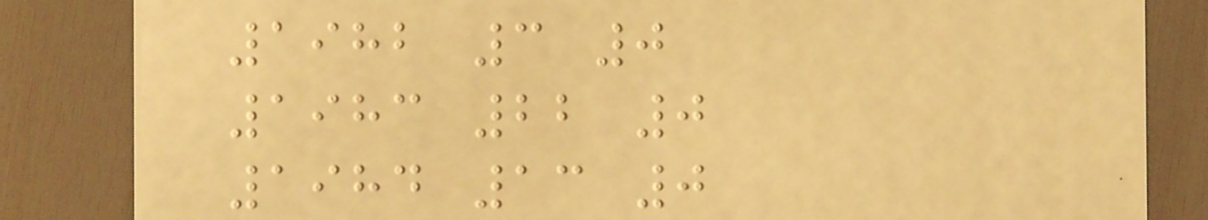1982 3 0
1983 22 0
1984 13 0
